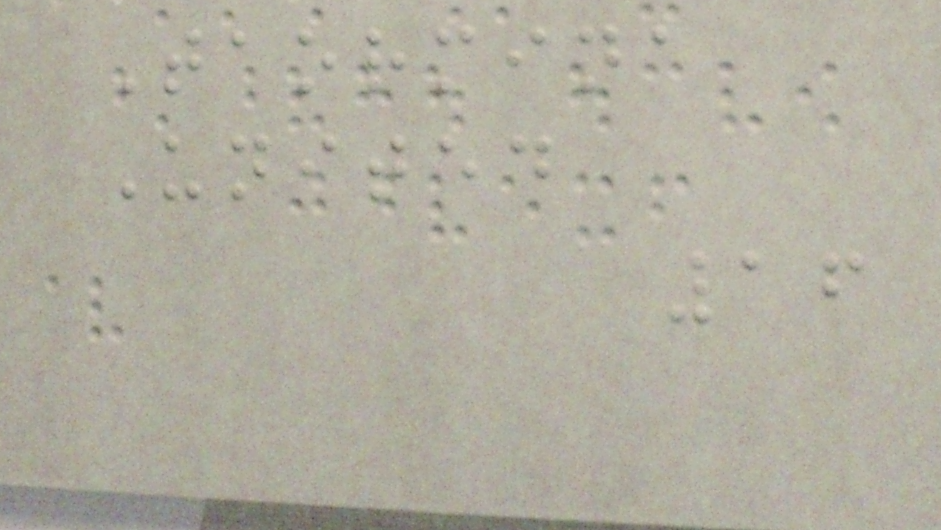Taormina
United
16
